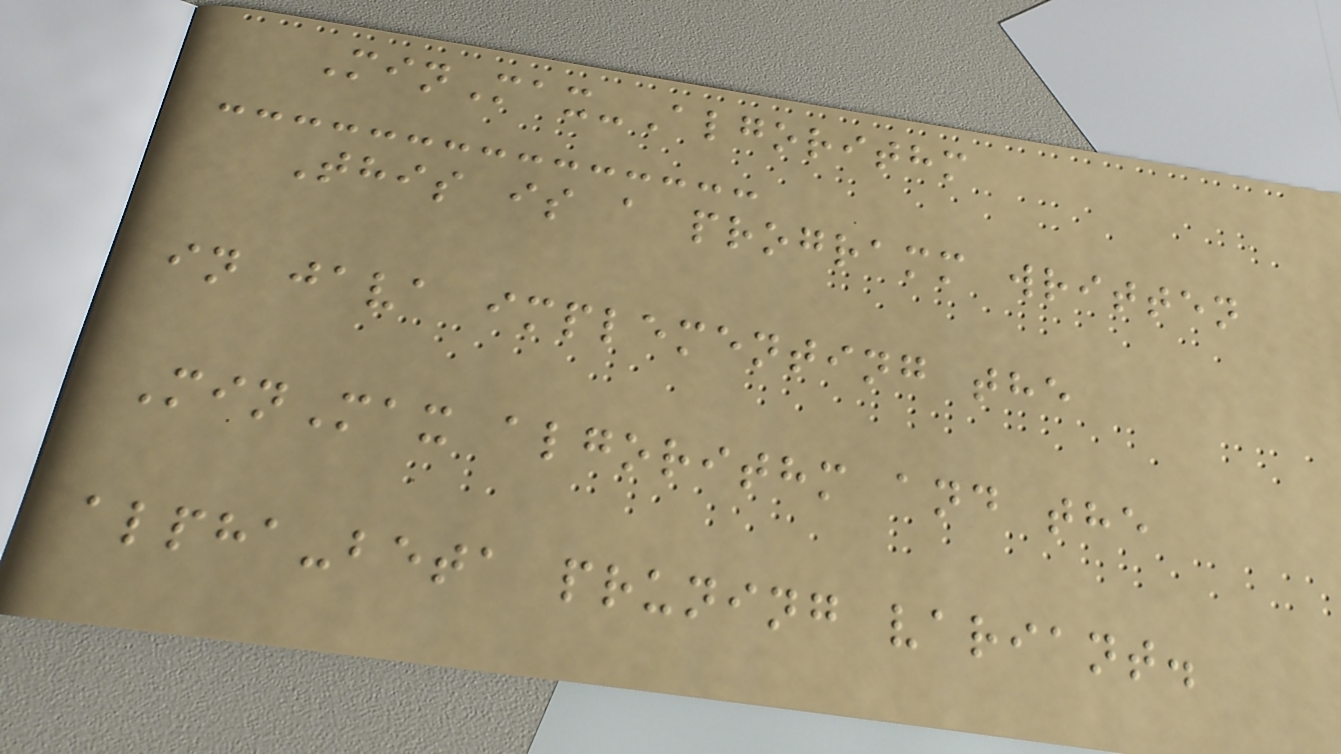MinMax-Algorithm
This is a programm written
in java implementing the
MinMax algorithm and the
alpha-beta pruning variant.
